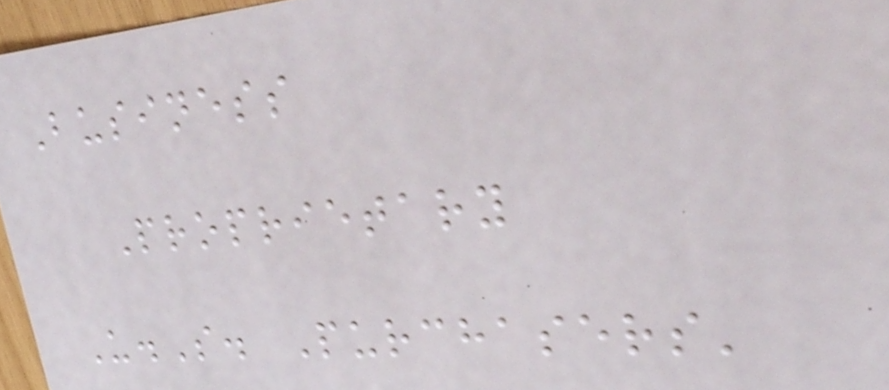Business
Proprietary
U.S. Purchasers'
